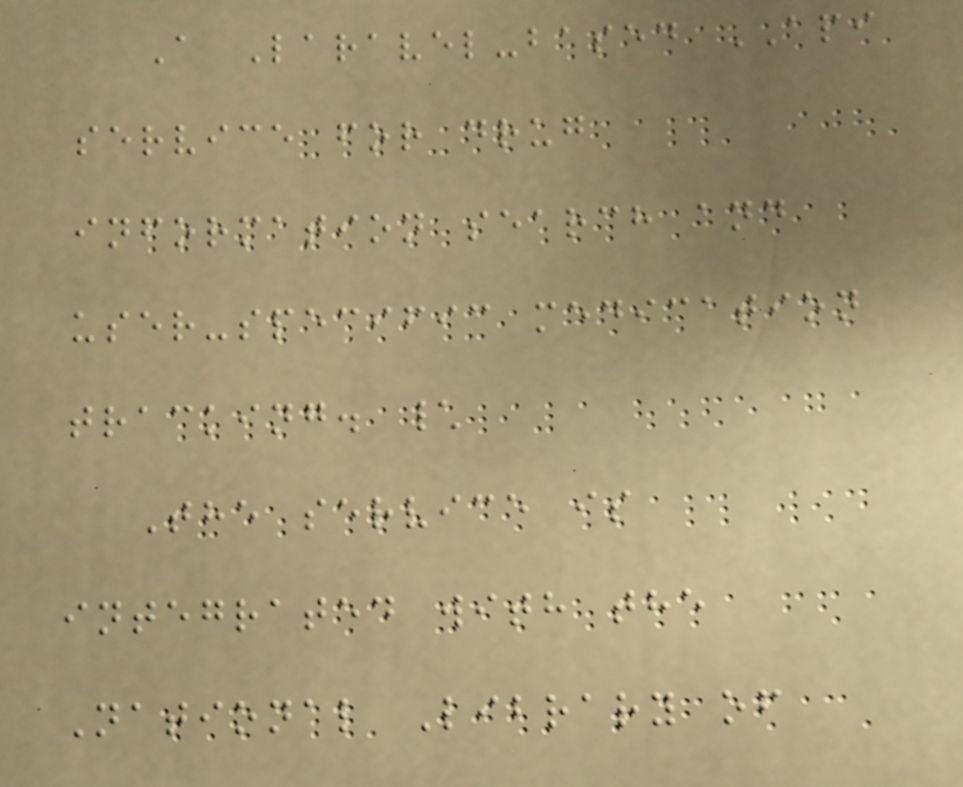A Laravel-based API
service for drug
information search and
user-specific medication
tracking. \
The service is
integrated with the
National Library of
